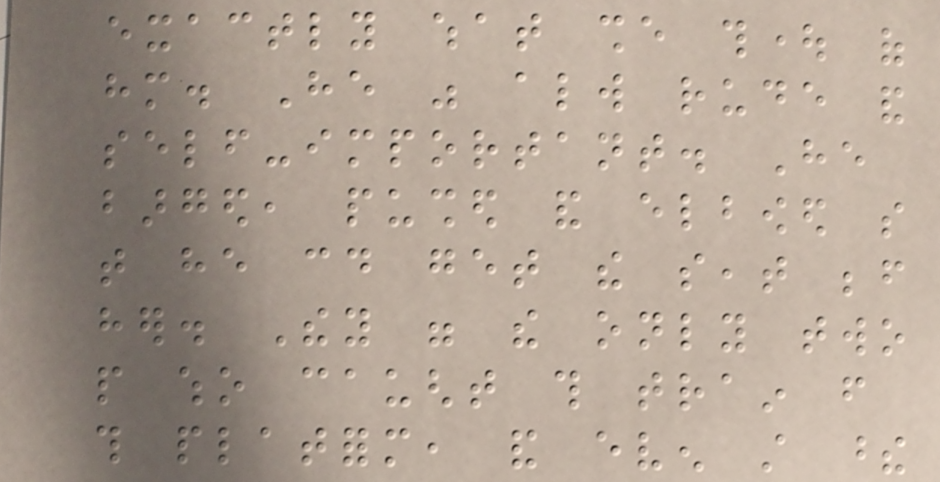exactly what she thought of
him. He was always rude and
self-important. He
barged, pushed and elbowed so
that he could get the seat before
her. They were the only two
people who caught this train from
this platform, and even still these
